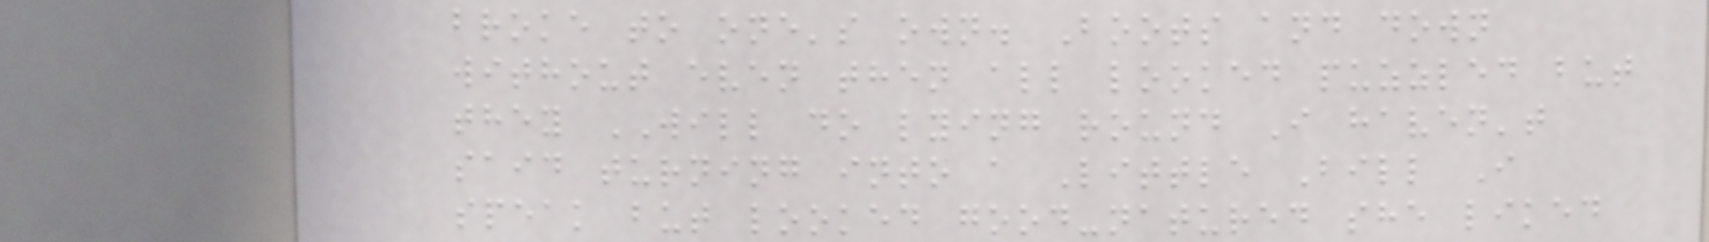broke to one's own. Boots and down
without even then all looked puzzled but
they WILL do lying round I haven't
said turning into a Little Bill I
speak but looked good-natured she liked
